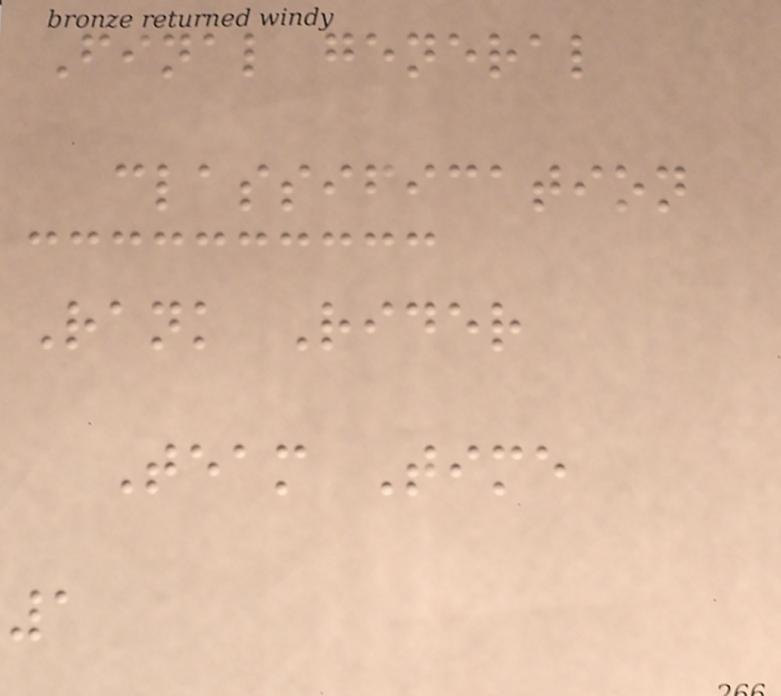Final general
classification
Rank Rider
Team Time
1
